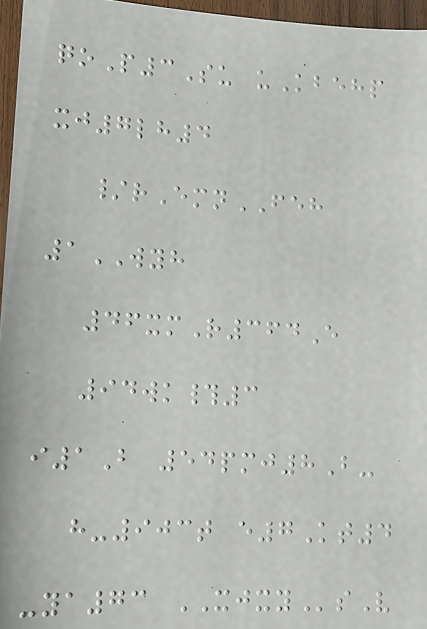qoP3Su uKbehp
xj7lh4
/rEmnFEH
1WYH
46xmR364E
94wk#3
i1B 54pmj8B-
h-903t e7Kt4
-ya73 XJXYsV
